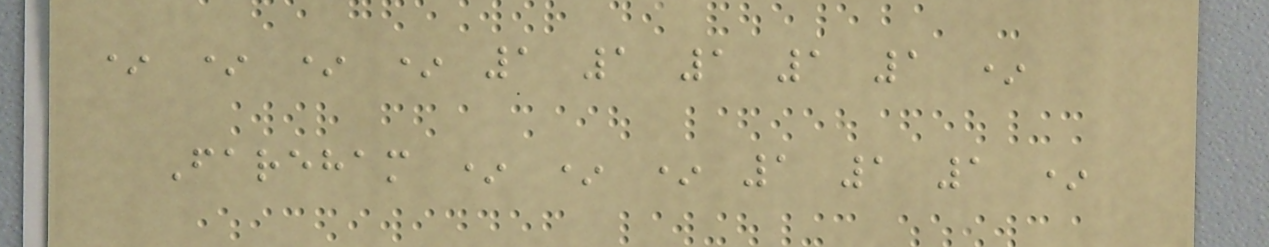* * * * 1 1 1 1 1 *
Fareham * * * 1 1 1 *
